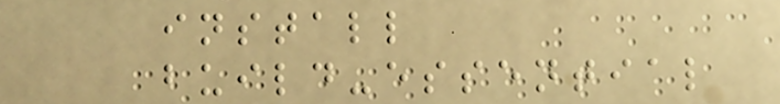install
build-essential
